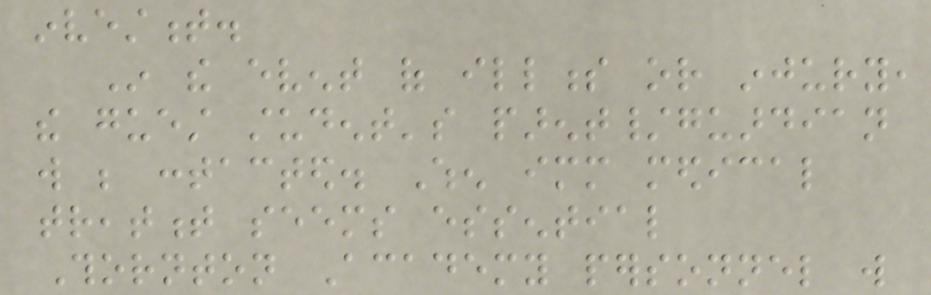investment.
In the event of illness or injury,
the guest student's parent/guardian
will be contacted. When immediate medical
treatment seems essential
Thornton Academy personnel will
